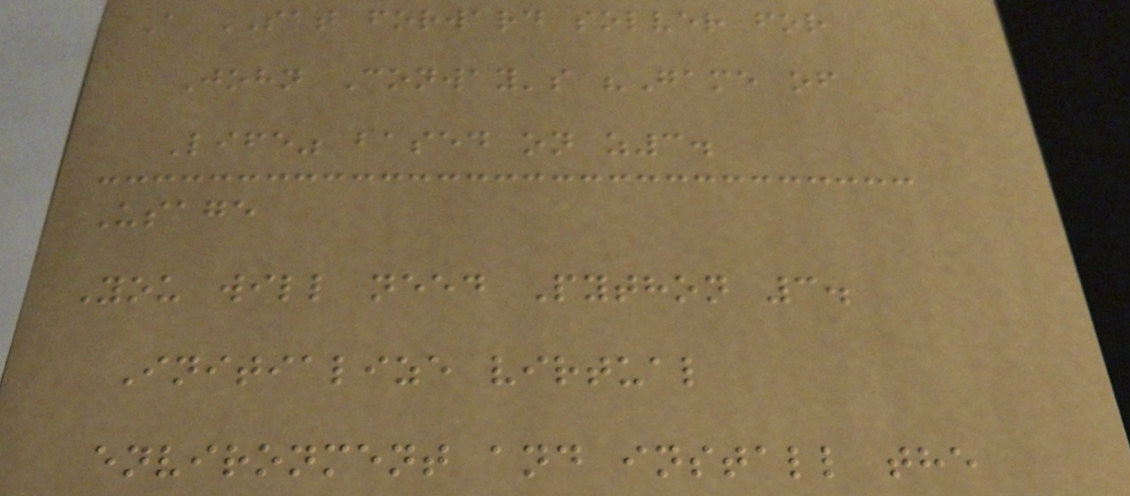A SAT forward solver for
John Conway's "Game of
Life" based on z3.
Usage
You will need Python 3.
Initialize virtual
environment and install the
